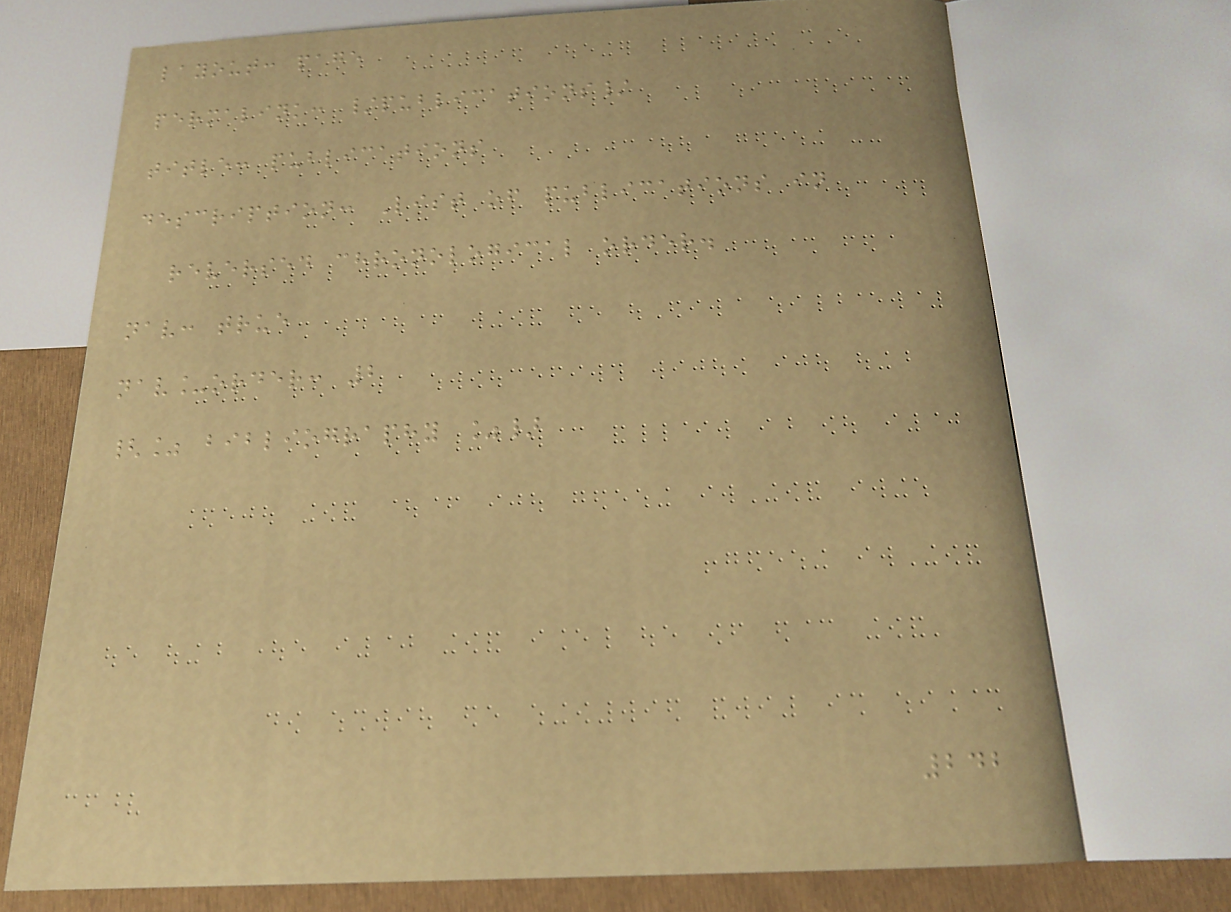layout: page
permalink: /publications/
title: publications
description: List of publications in
reversed chronological order.
nav: true
nav_order: 2
{% bibliography %}
242
